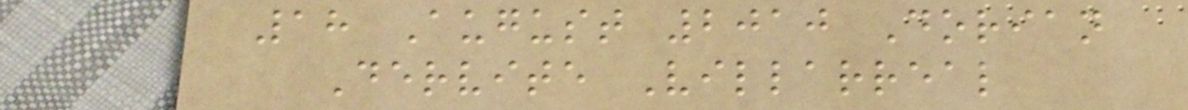18 August 2010 Dorian
Dervite Villarreal
